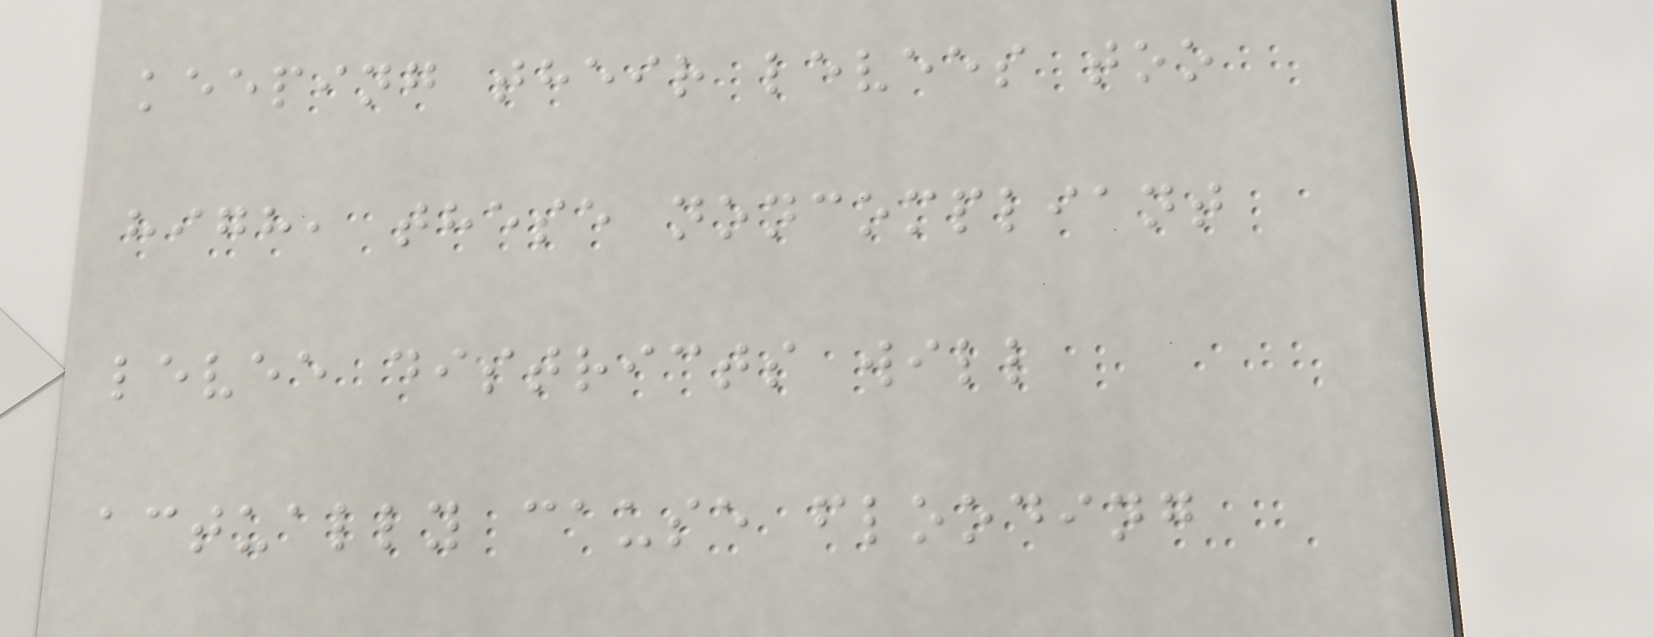keeping their levees too
high, these noncompliant
levee districts will
actually cause flooding
